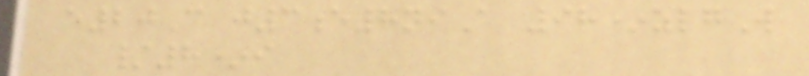e20C j3e8niA 98*zlgW
/8*i
